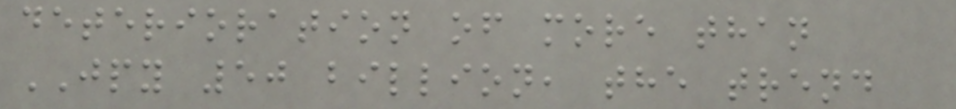deterioration of more than
JPY 50 billion, the trend
